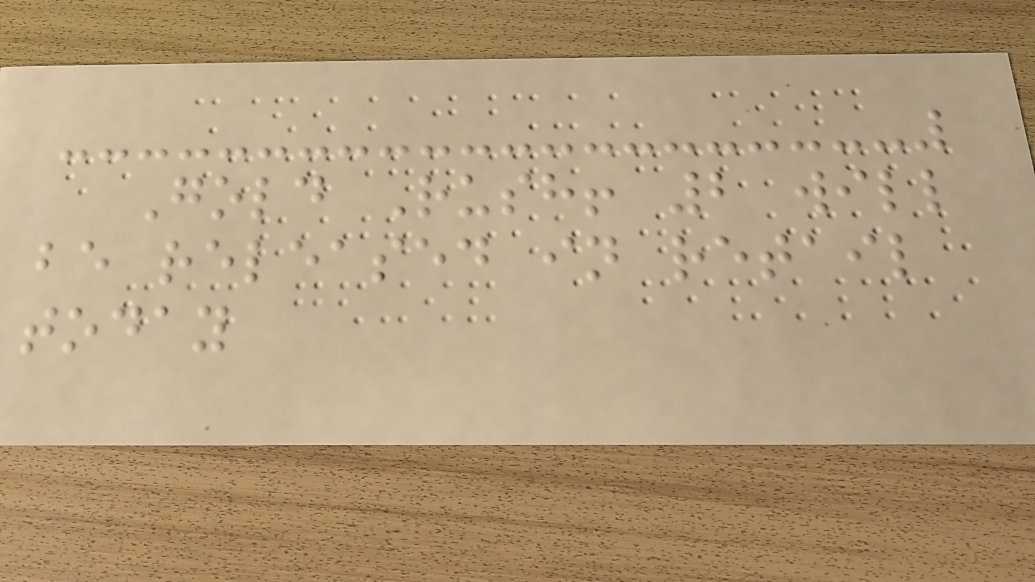Gold Rush! 2 will
be released in retail
today
